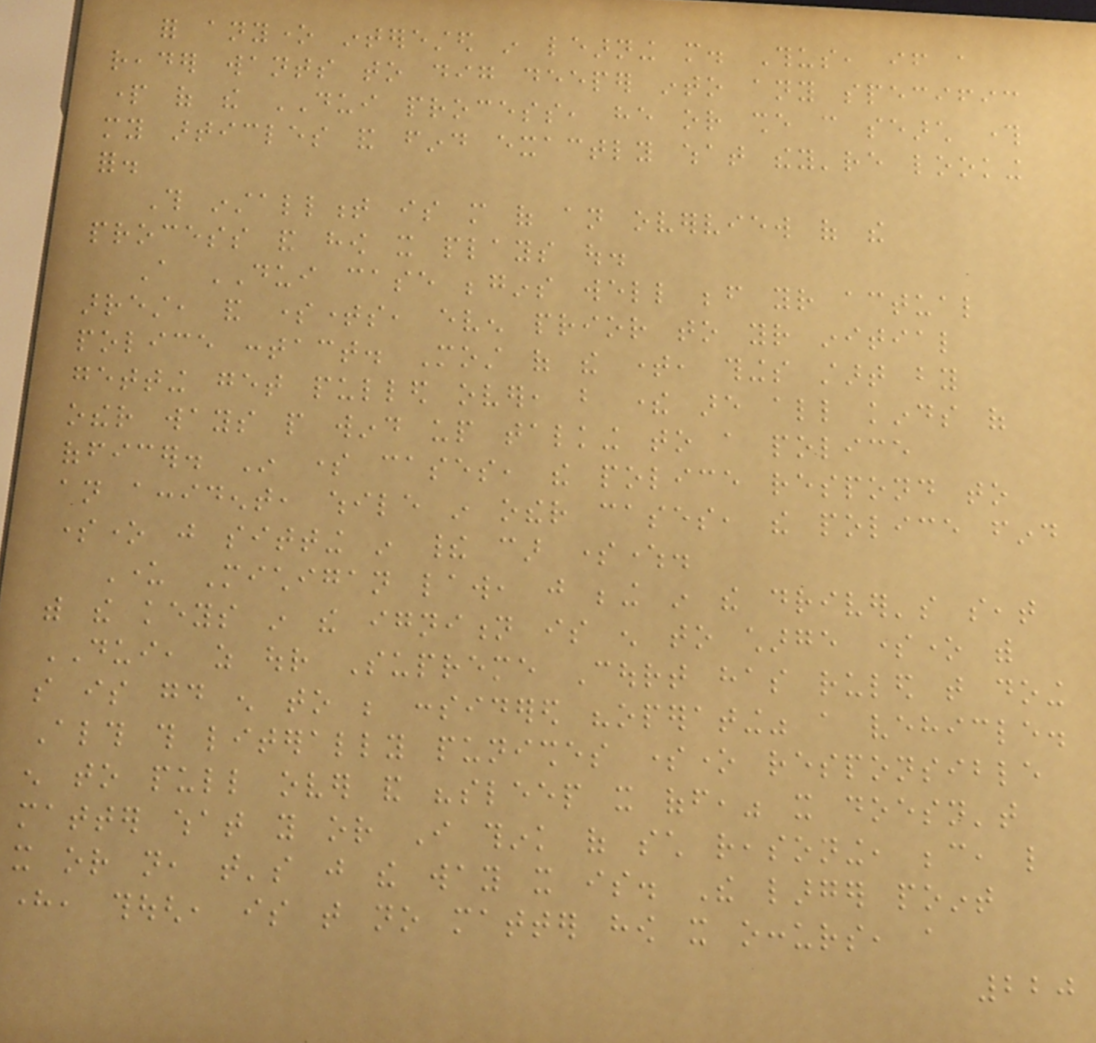for anyone interested in learning more. Thus, if a
reader wants to dig deeper into any specific
part of the DUI process, he or she can search through
my articles and find exactly what they're looking
for.
This installment is more of an overview of the
process and how it plays out.
A DUI case begins well before your actual
arrest, and sometimes, even prior to your initial
police contact. Most of the time, things start by
getting get pulled over, but there are all kinds of
other ways people wind up talking to a police
officer. In some cases, the police respond to
an accident, while in other cases, the police find
someone just sitting in their car somewhere.
Under Michigan law, just being in the driver's seat
with the keys in the ignition is enough to charge someone with
DUI, as our Supreme Court has ruled that doing
so is good enough to be considered "operating" a vehicle.
Although this literally punishes someone responsible
enough to pull over and "sleep it off," it doesn't
matter what you or I think of such reasoning, because, like
it or not, that's just the way it is. The larger point
here, though, is that no matter how it occurs, a
220
